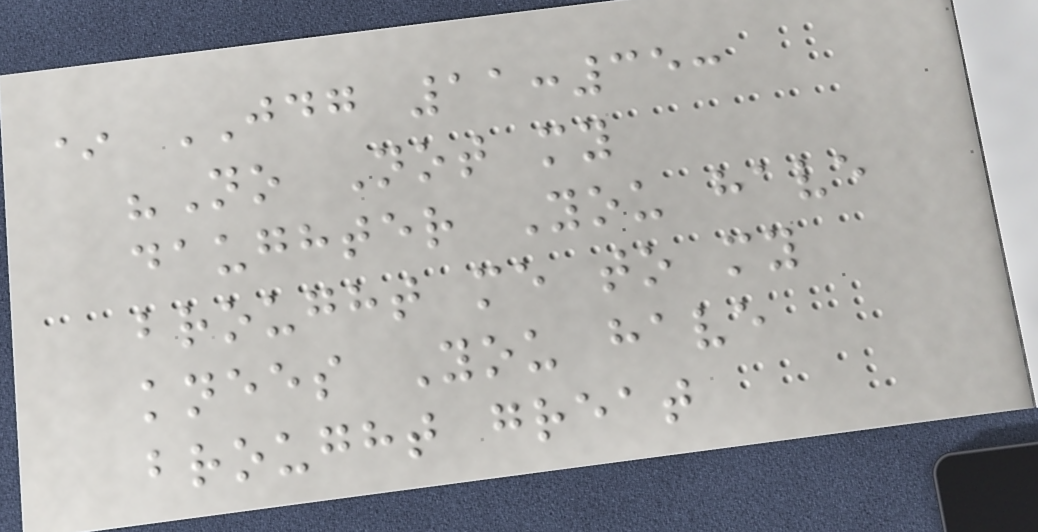* JDG 11:35:
"No Not my
daughter You have
brought me to my
knees You have
brought great
